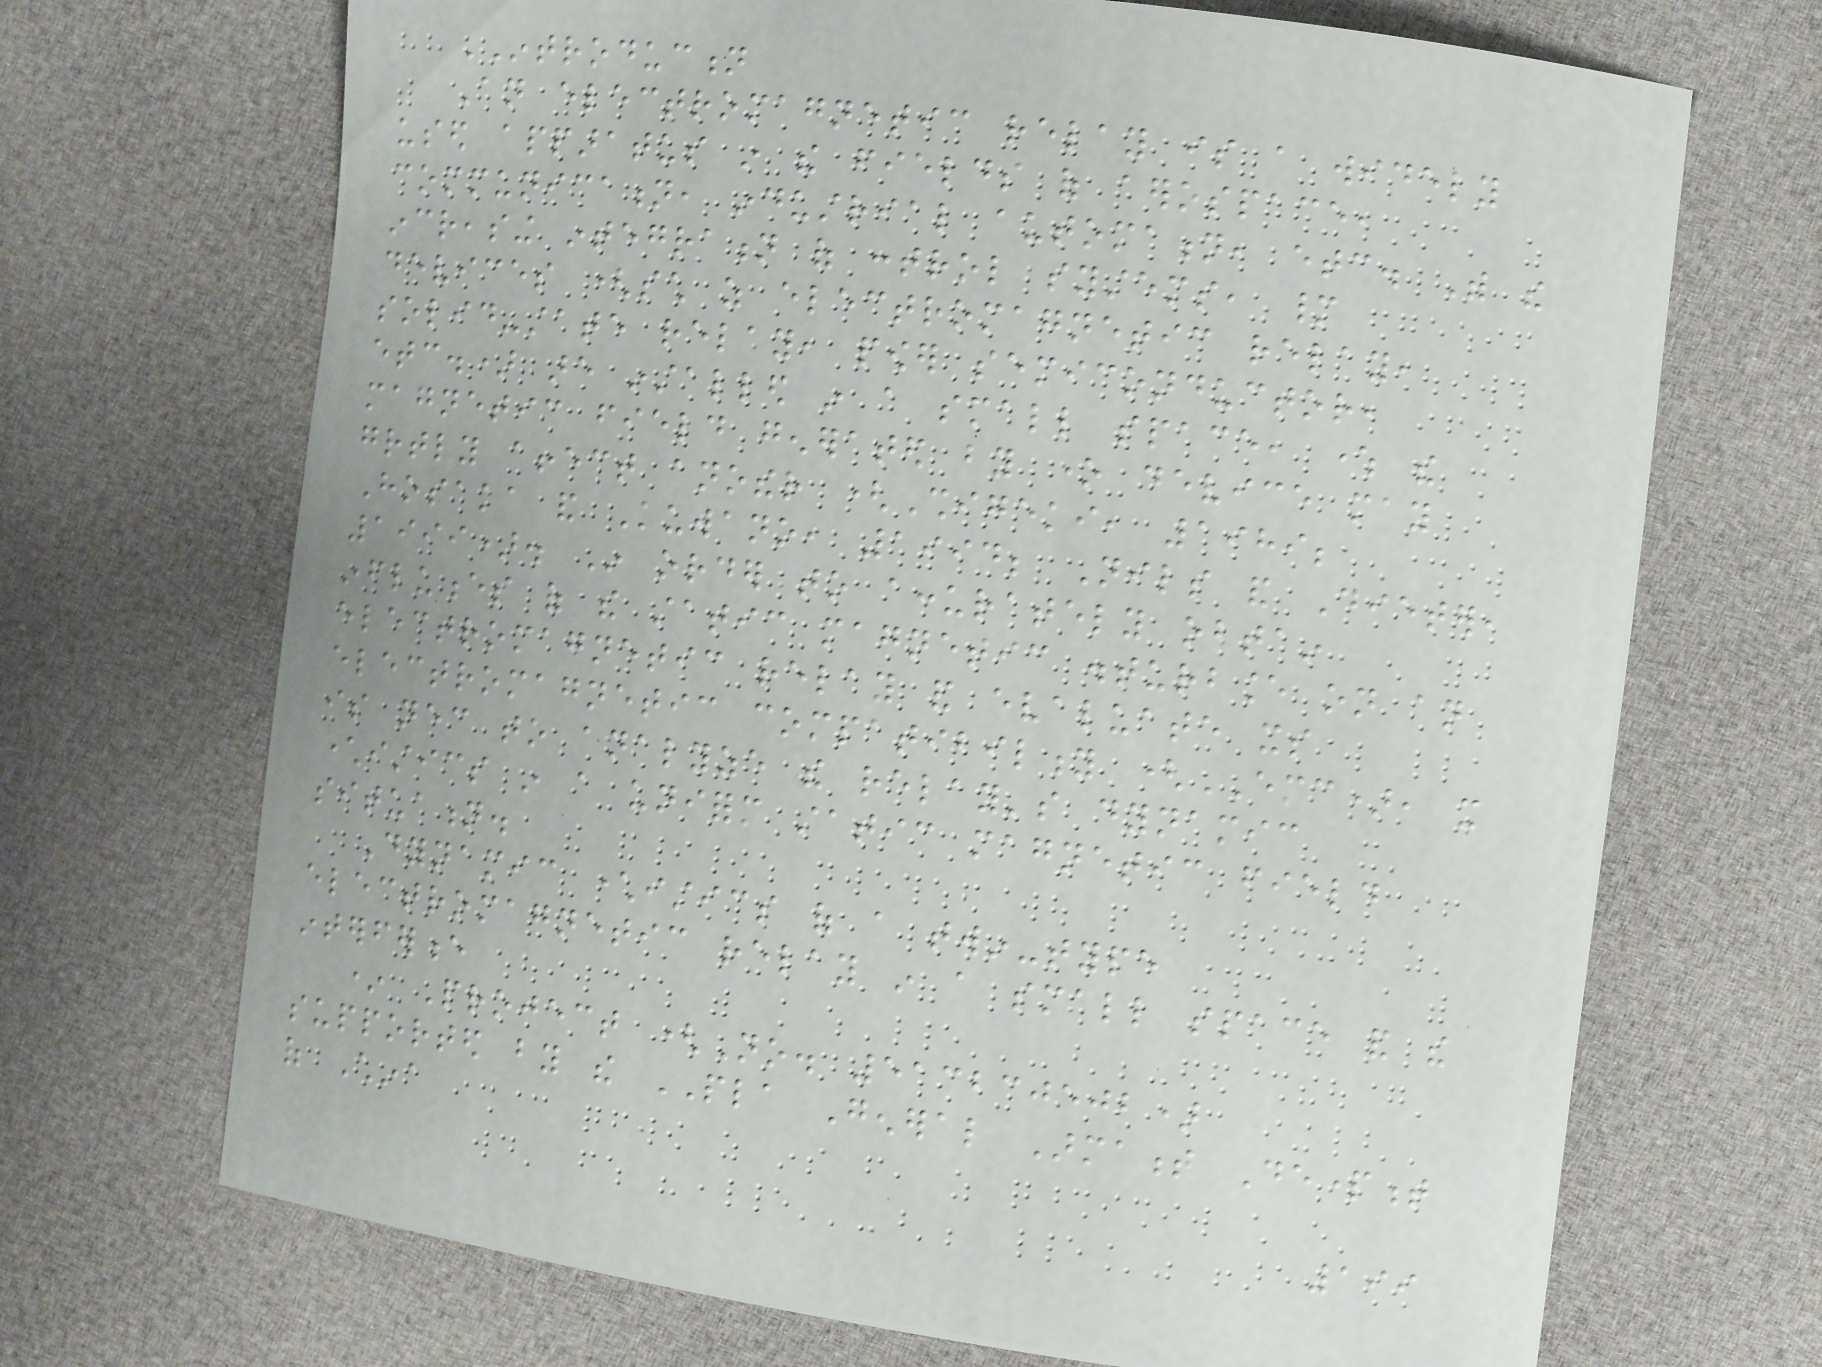INTRODUCTION
An electromagnetic relay is a widely
used apparatus in the fields of aerospace,
communication, industrial automation, etc. With the
increasing integration of control systems, many
devices (such as electromagnetic relay,
solid-state relay, power semiconductor,
etc.) are installed in a small space, where the
magnetic field generated by one device may
greatly affect another (Shigeki, 1989;
Hosaka and Kuwano, 1994; Nils and Dieter,
1999). In order to accurately obtain
influences of the static magnetic disturbance on an
electromagnetic relay and evaluate its
electromagnetic compatibility (EMC), it
is necessary to analyze the relay's dynamic
characteristics in a uniform static magnetic field
situation.
Dynamic characteristics of a twin-type
electromagnetic relay in a small space and the
interference
* Project (No. 513230502)
supported by the PLA General Armament Department
of China
199
